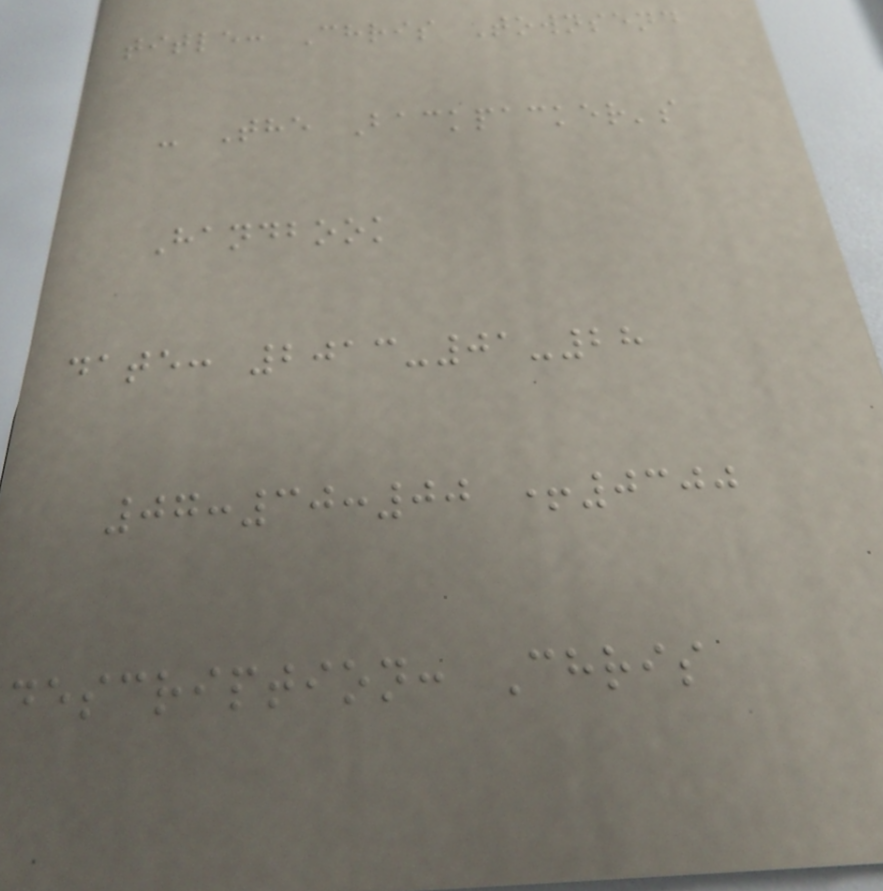title: Chris Townsend
- The Backpacker's
Handbook
date: 2013-01-28
07:30:00 +0300
description: Chris
